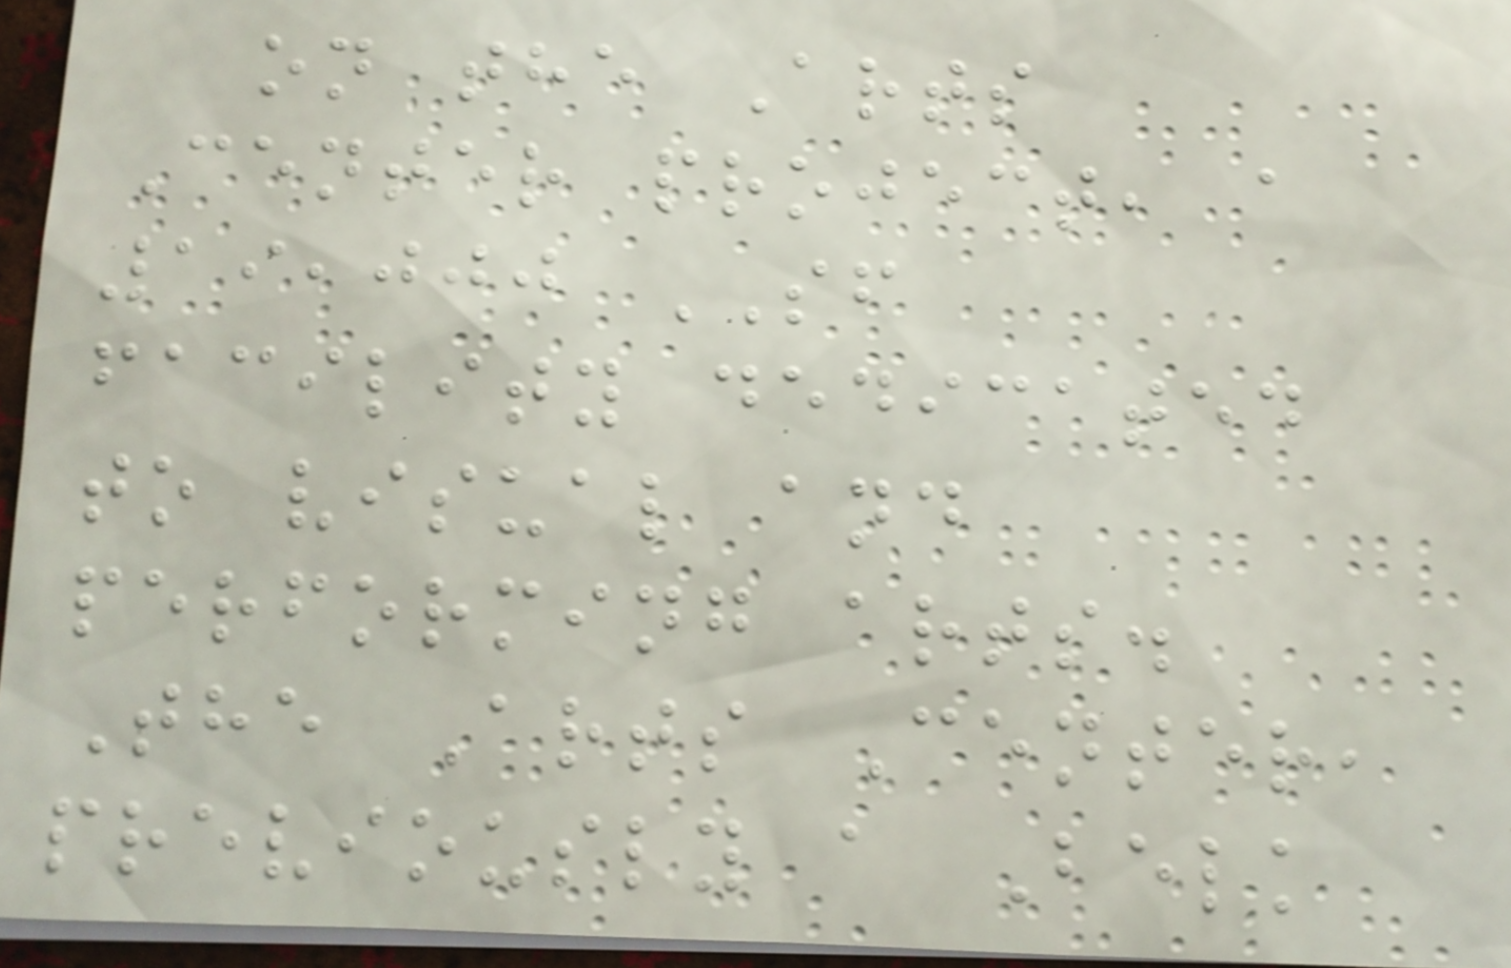on the Arts
Center project, a
19,000 SF
facility dedicated
to visual and
performing arts.
The Arts Center,
previously a Belk
